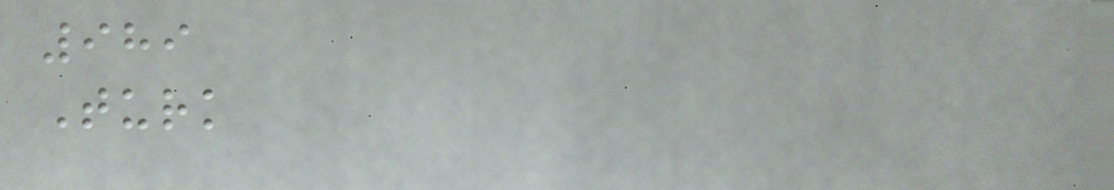989
Turk
